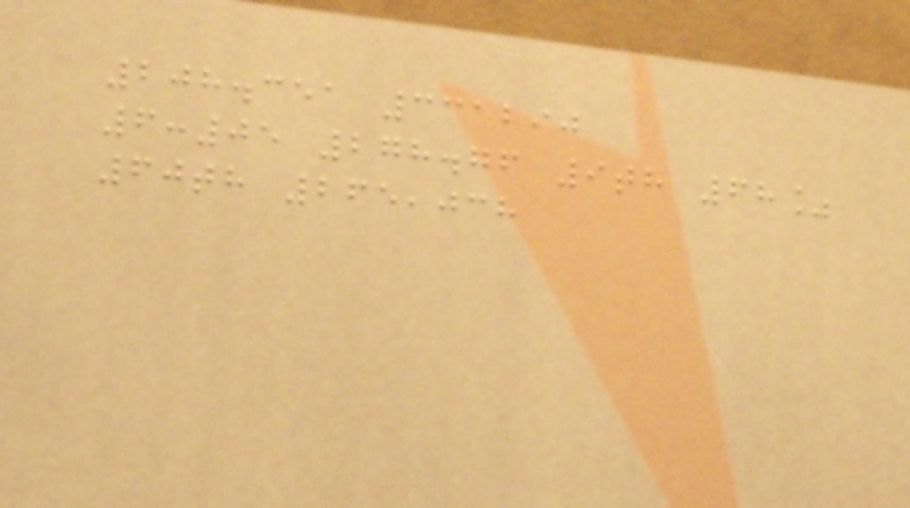208.351 331290
6:05 278.76 9th 68%
60th 265,038
